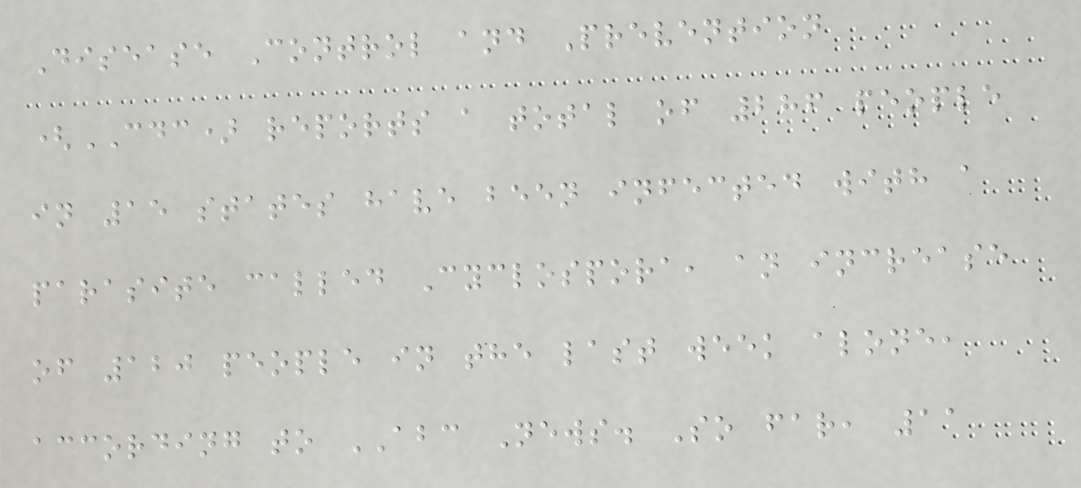Disease Control and Prevention
(CDC) reports a total of 286 people
in 15 states have been infected with a
parasite called Cyclospora, an increase
of 120 people in the last week alone,
according to ABC News. So far, 11
